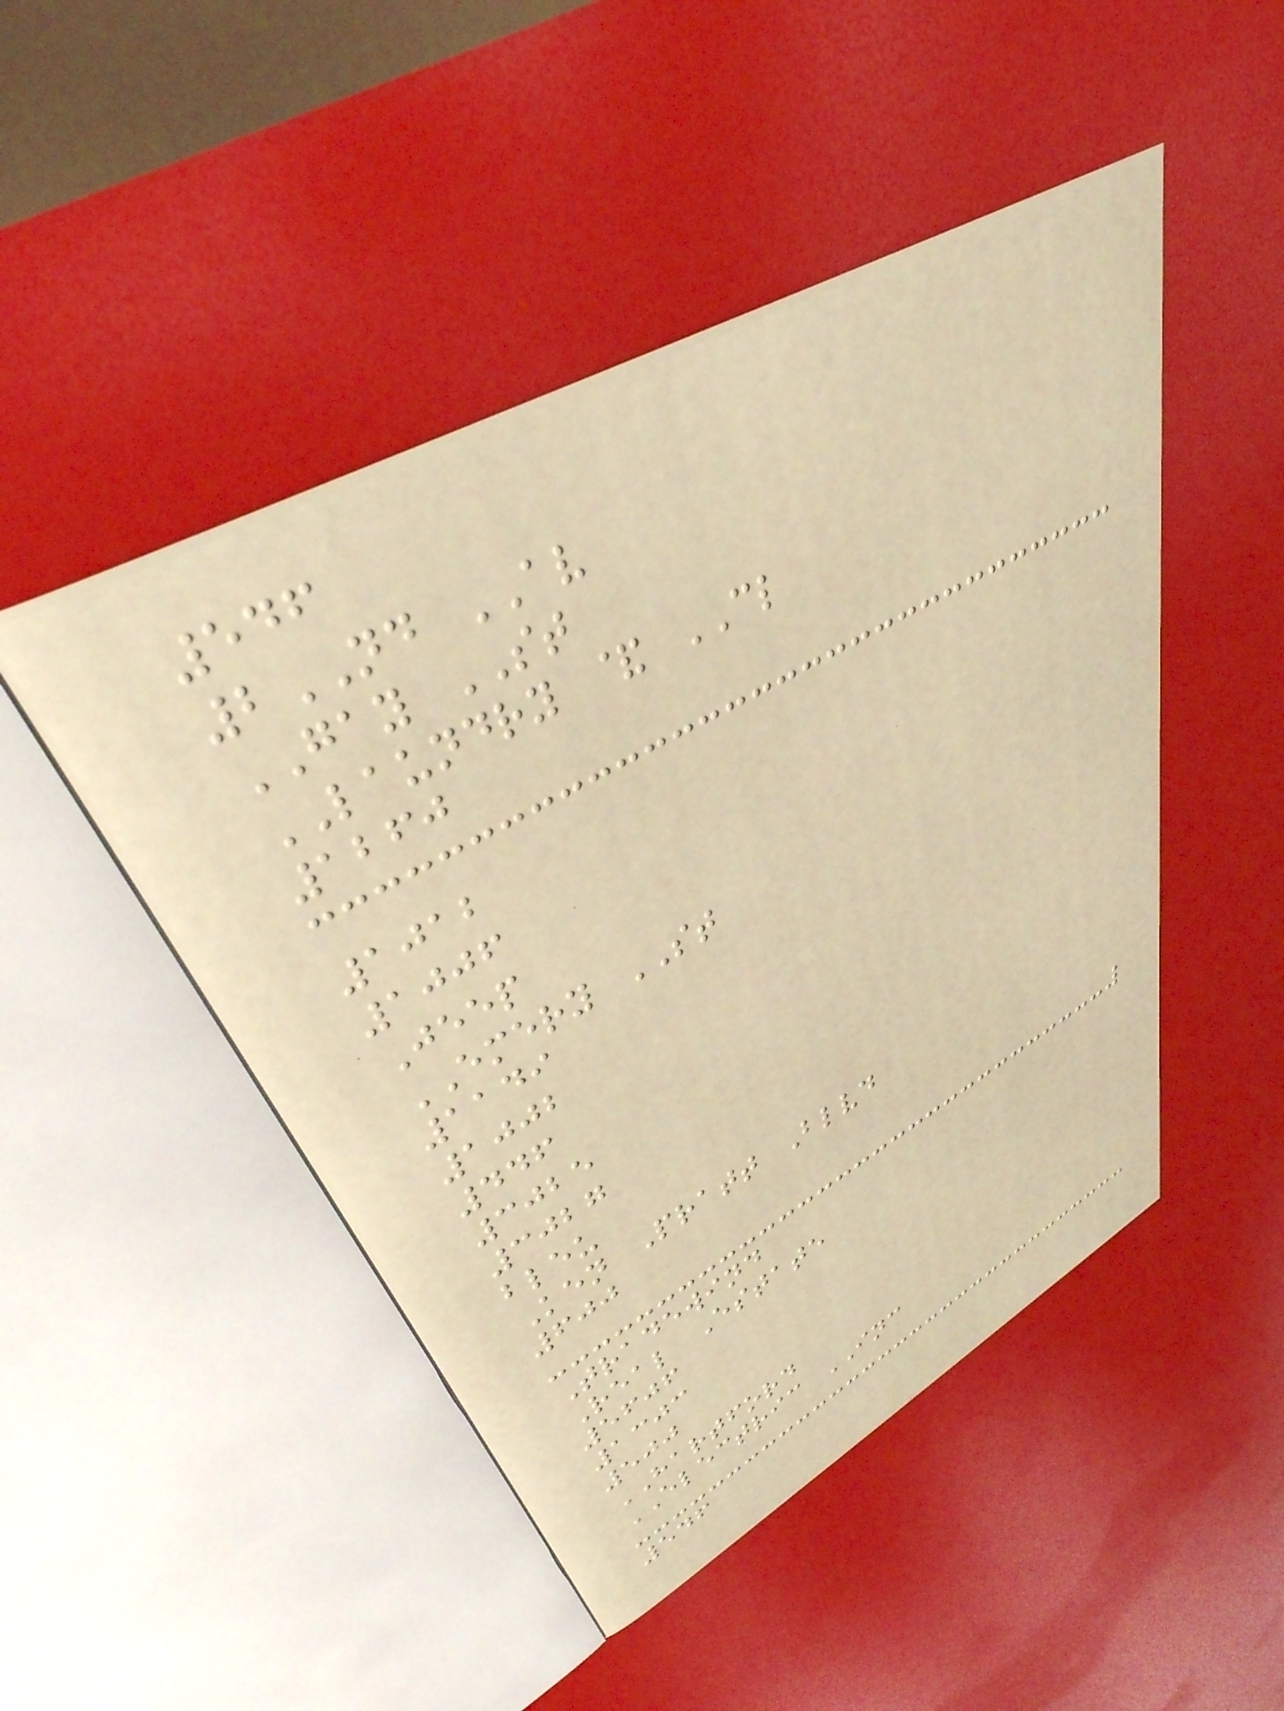546
2ND AV
GAY ST
LAUNDRY & CL
1260
1012
1006
Jeep
EMERY ST
1149
1002
446
3025
3027
bleu
Ken Pratt Blvd
600
Tradewind
Real Estate
5606
1303
500
HARTFORD
ELECTRIC INC
546
